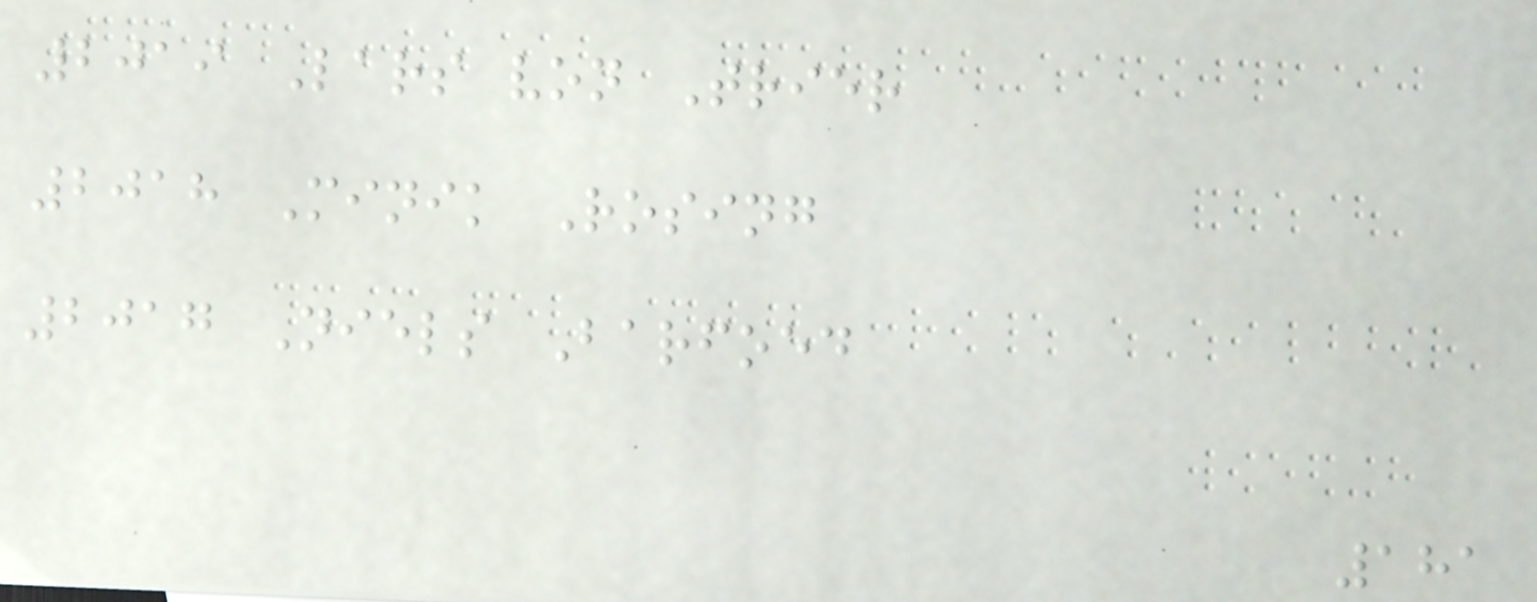2019 Lars von Trier
2018 Minik Rosing
2017 Niels Barfoed
181
